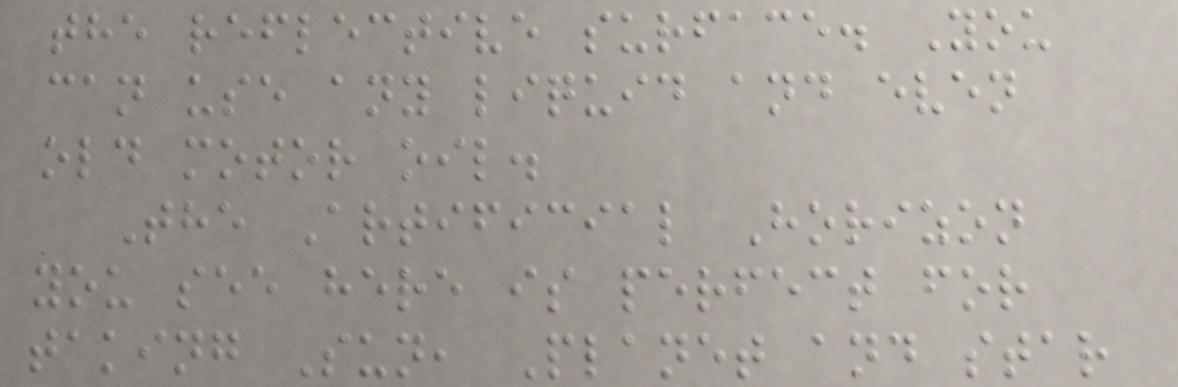the reflective surface. You
can use any liquid and even
old motor oil.
The Artificial Horizon
you see here is perfect for
taking Sun, Planet and star
